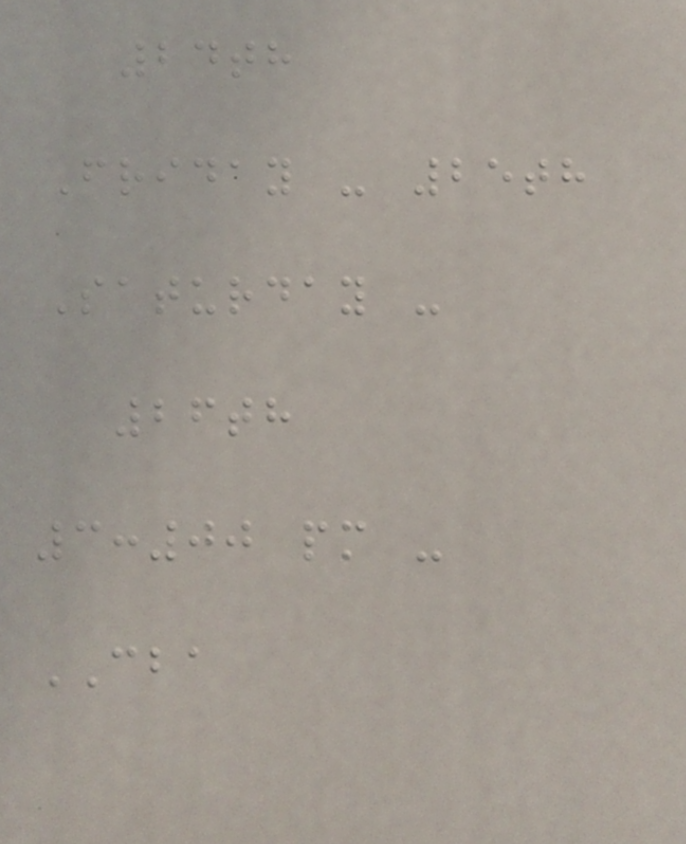24th
Friday - 25th
Saturday -
26th
3:00 pm -
CBA
